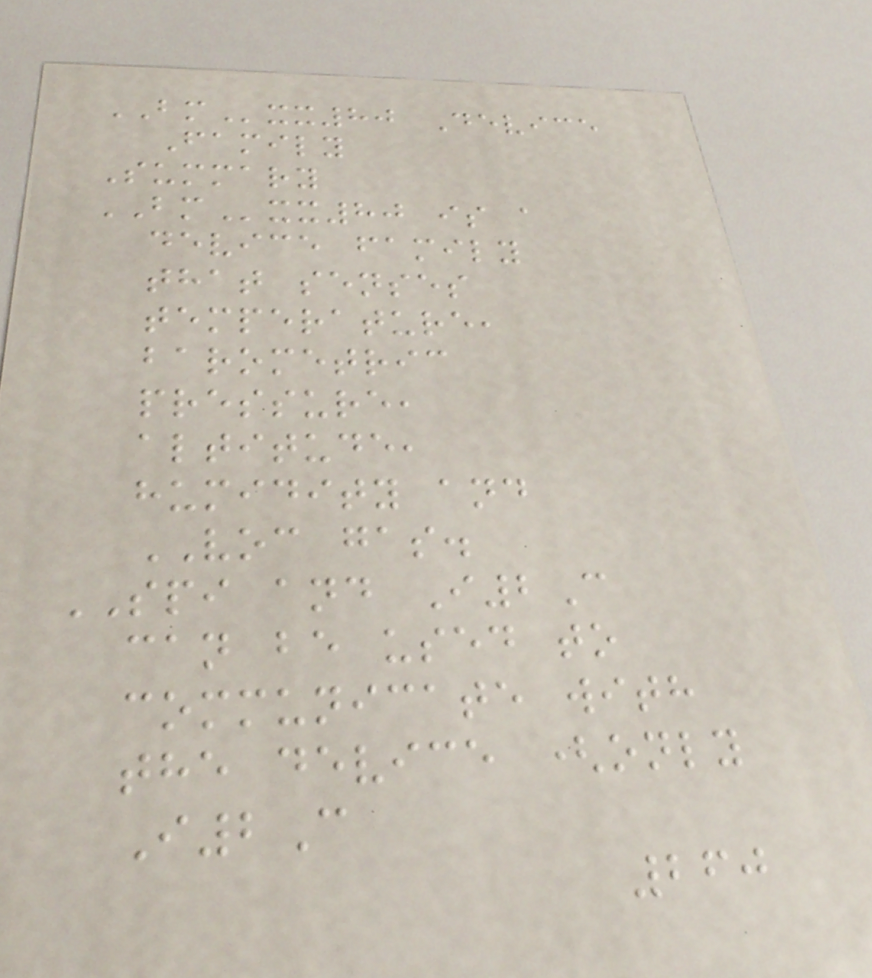BMxx80 Device
Family
Summary
BMxx80 is a
device family
that senses
temperature,
barometric
pressure,
altitude,
humidity and
VOC gas.
SPI and I2C
can be used to
communicate with
the device (only
I2C
260
